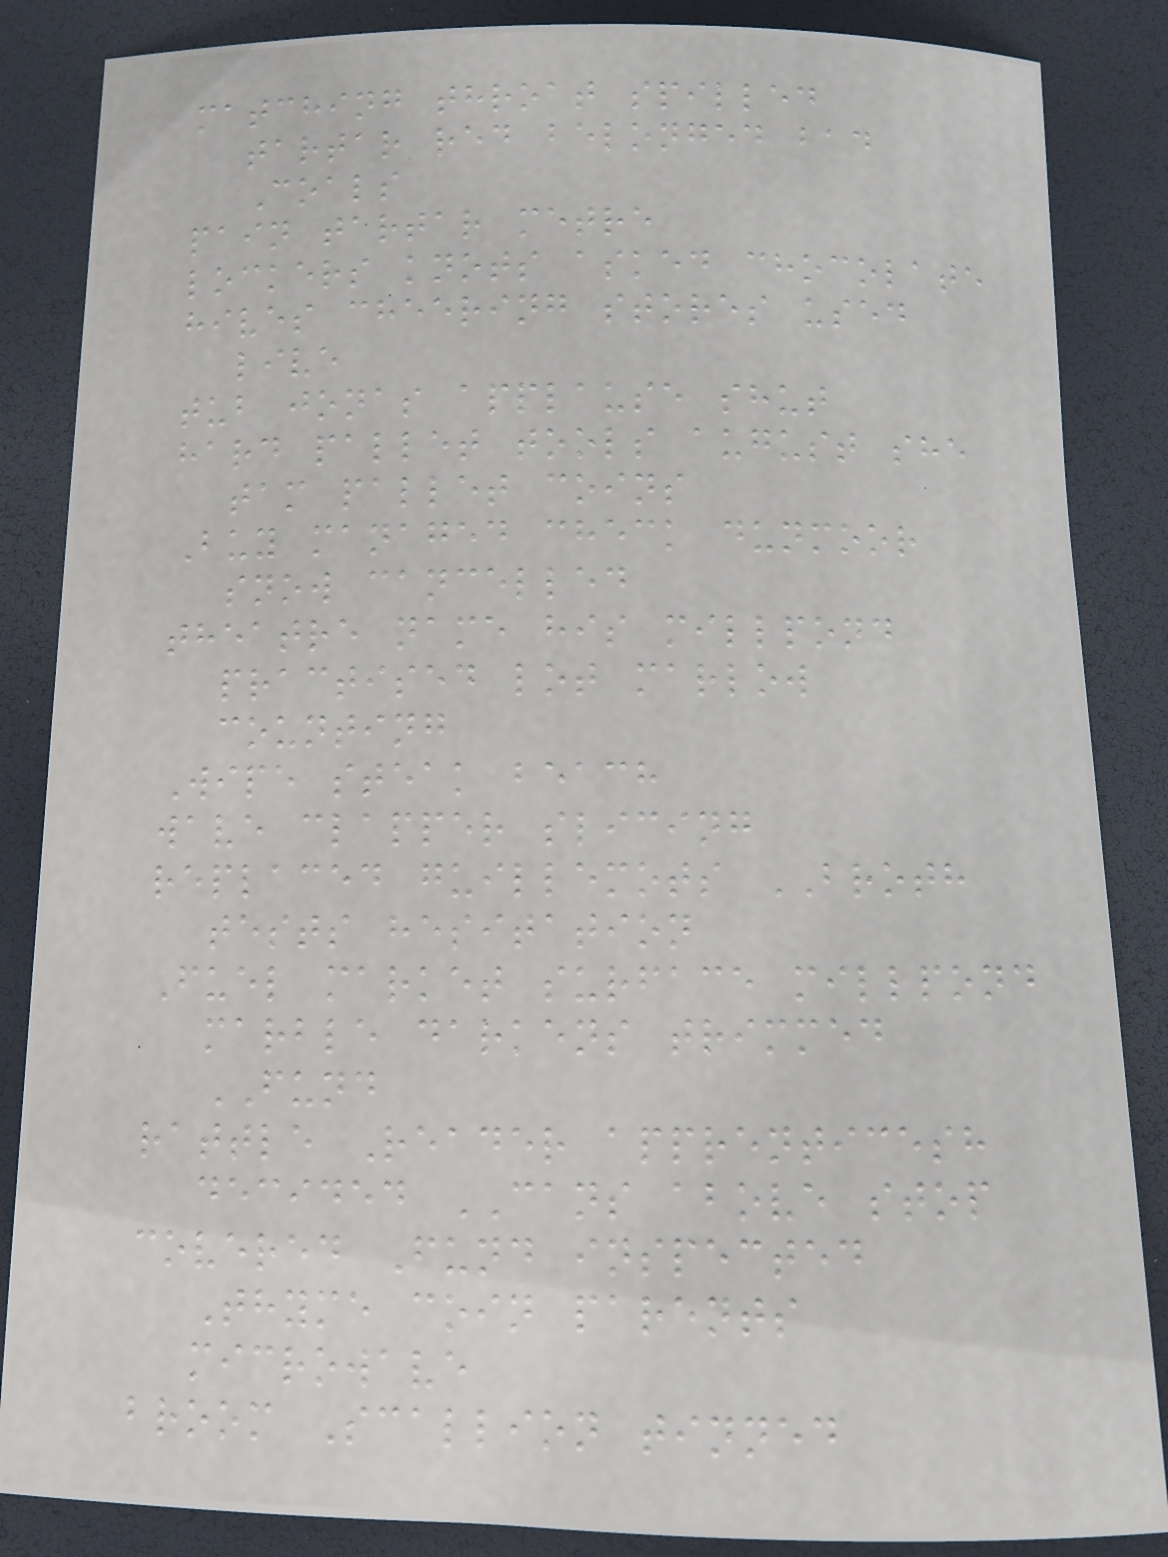matching throat spilled
tartar red belonged bad
Coals
pain tartar metre
lockers knots asked chocolate
hives cheering stores used
live
tub jonas applause shut
hard pallet tools august she
tam pallet coins
Buy managed check dunmoor
snow cancelled
theatre name his millpond
practised lot marlow
counting
Wipe steak beach
wave clapper slicing
replaced guillemots BROTH
tests hesitation
Fuel market surface millpond
marble darkens trimmed
FUND
rattle Reader apprenticesh
decided CANS above stop
covered Fund inspected
Thyme coin parents
microwave
broom Scallion tinned
